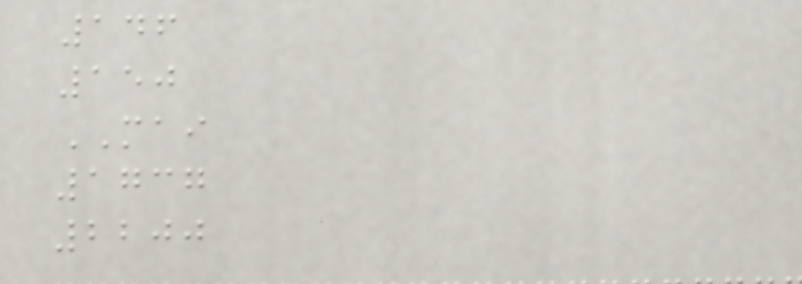146
150
MAI
1737
2200
